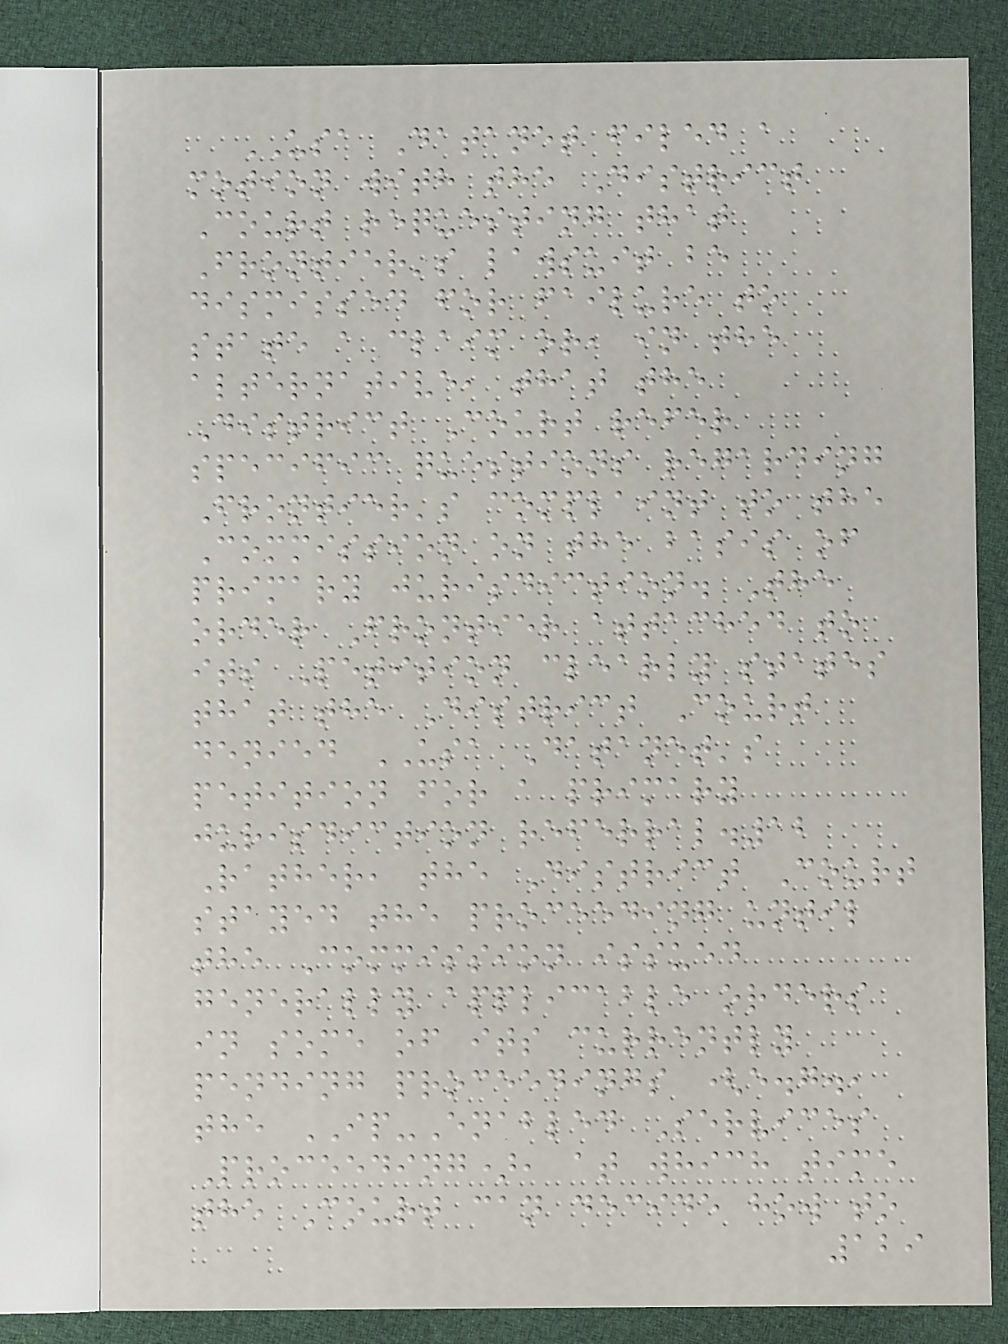USA Datanet filed a
motion with the District
Court requesting that
Frontier's lawsuit be
dismissed for failure to
state a claim or, in the
alternative, that the
District Court refer
specific questions regarding
Frontier's complaint to the
Commission on the basis of
primary jurisdiction. The
order Frontier attached to
its Petition clearly states
that the District Court
denied USA Datanet's
petition for a primary
jurisdiction referral.12
Rather, the District Court
stayed the proceeding until
the Commission issued
generally applicable orders
in some of its currently
pending proceedings (e.g.,
the IP-Enabled Services
Proceeding), at which time
the Court can decide how to
129
